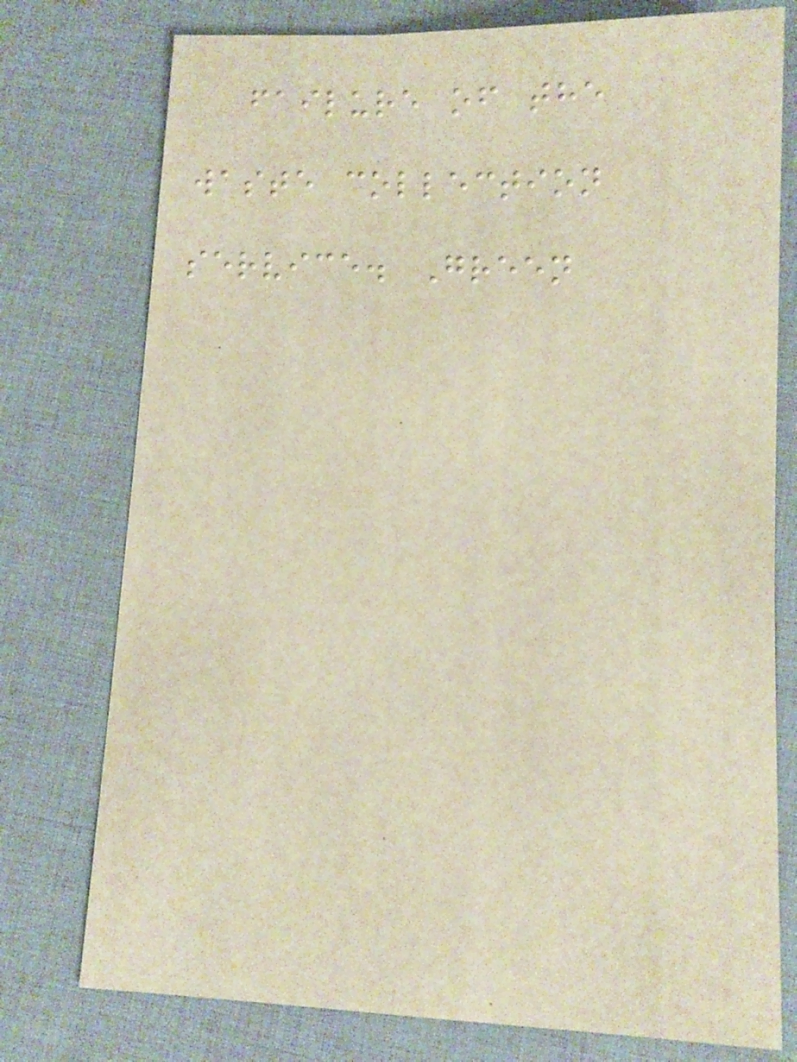failure of the
waste collection
service. Green
